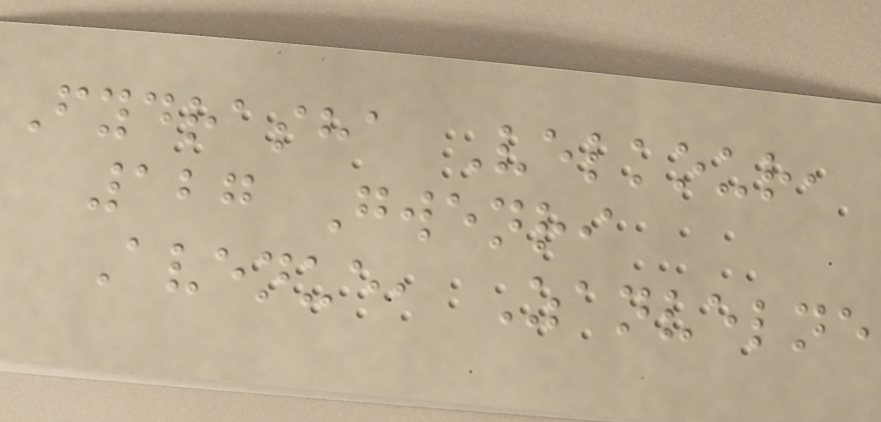Fydrasha Velkour,
127 Gwenri
Avenue, Zanvelne
